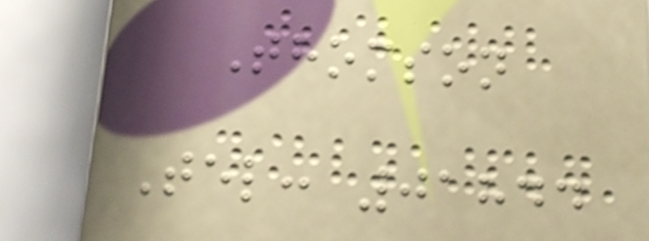Thomson
Tel: 01844
